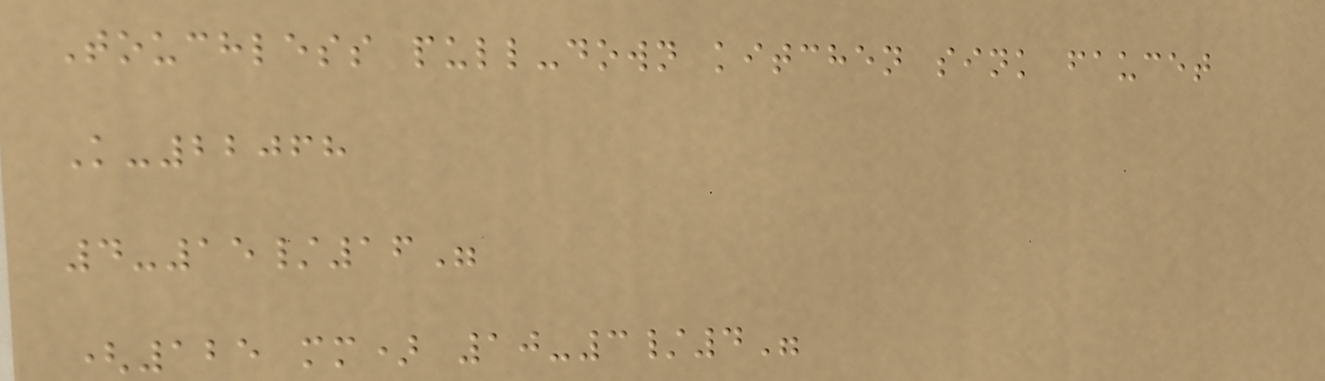Touchless pull-down kitchen sink faucet
K-22068
4-15/16"
(125 mm) 10-3/4"
